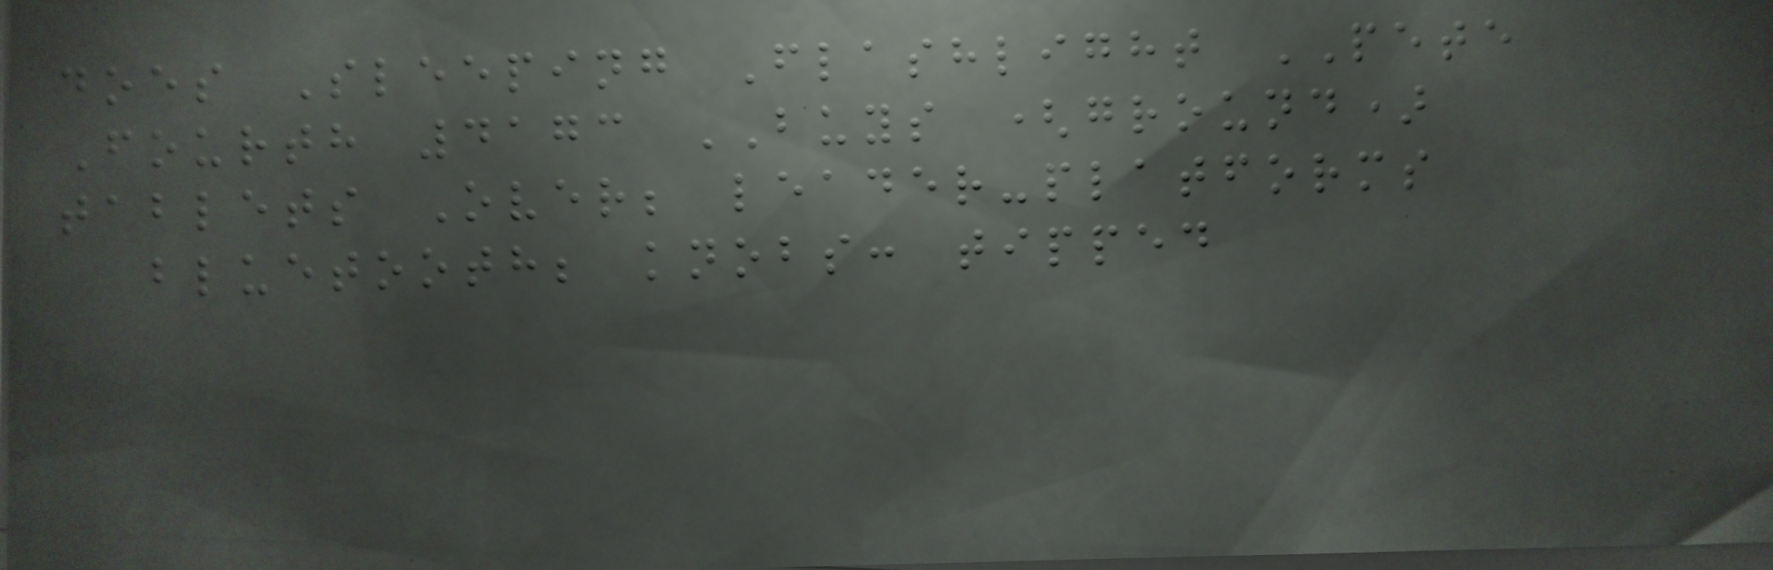does Sleeping Flashlight PETE
Fourth 4173 BUYS (ground)
tablets Over; leader-platforms
bluetooth; knobs: tipped
